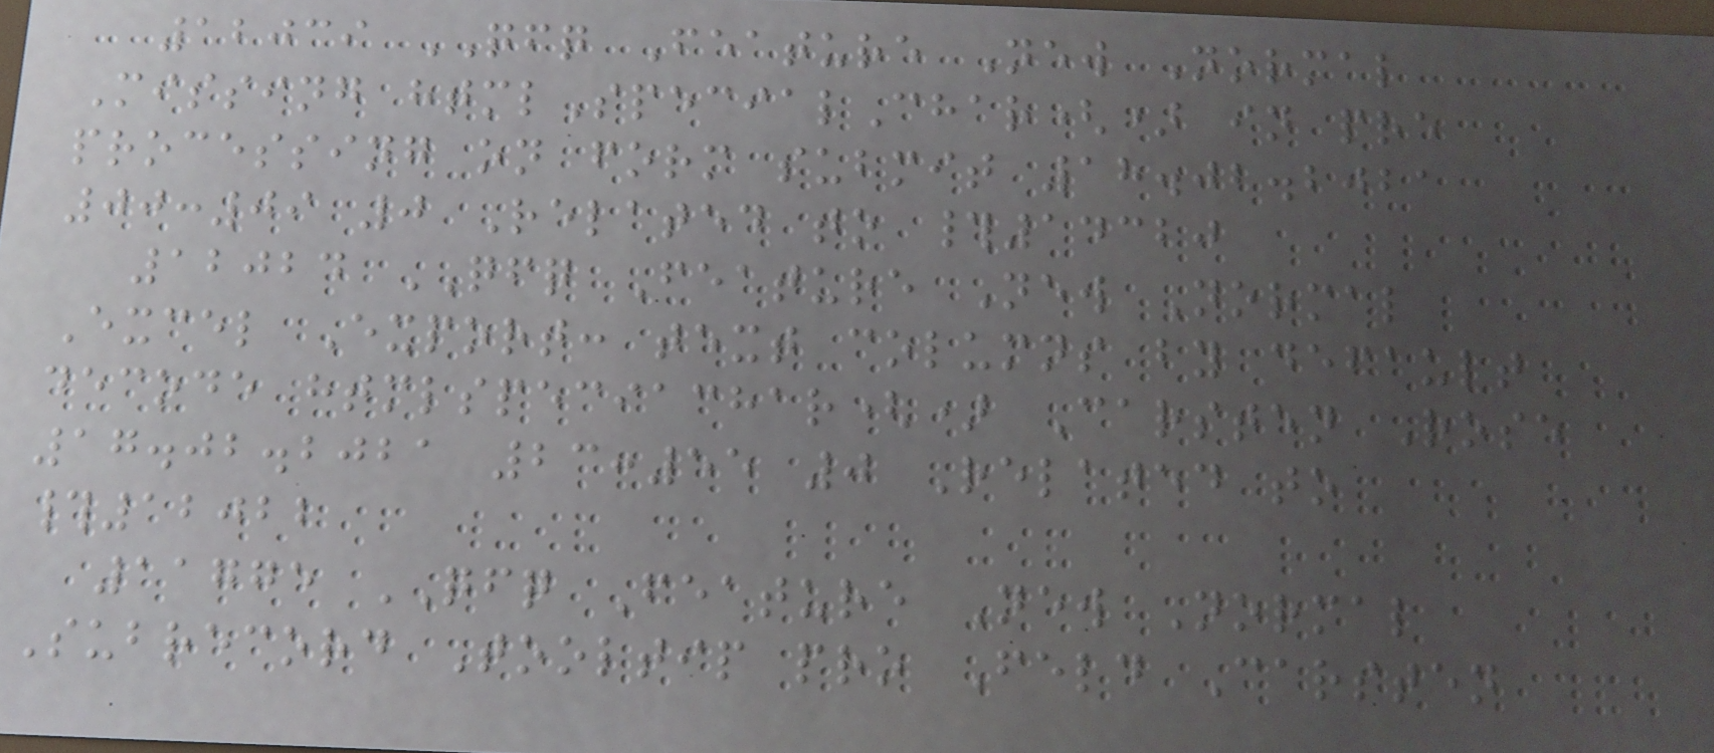12039 QFQ Feature New Normal
Missing htmlSpecialChar() in pre
processing on form submit 18.02.2021
00:09 0 Related to #14320
12024 QFQ Feature New Normal
Excel Export: text columns by default
decode htmlspeciachar() Carsten Rose
17.02.2021 23:55 0 Related to
#12022
11775 QFQ Feature New Normal
Subrecord Tooltip pro Feld Carsten
